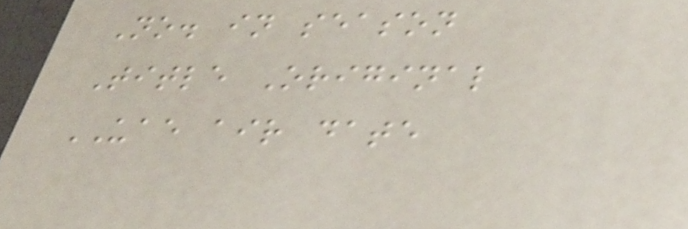No. in season
Title Original
UAE air date
